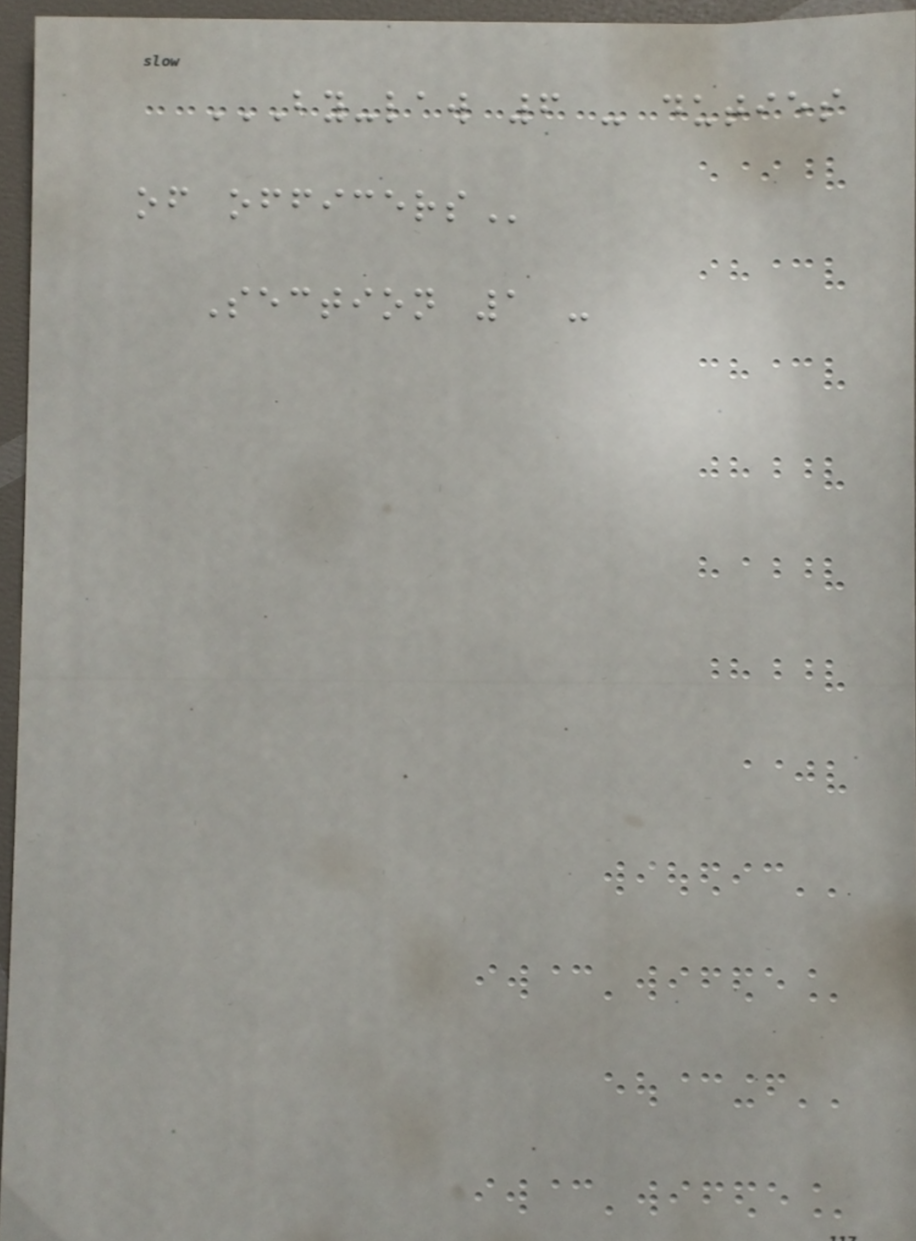BY-LAW 6 - DUTIES
OF OFFICERS
Section 1 -
